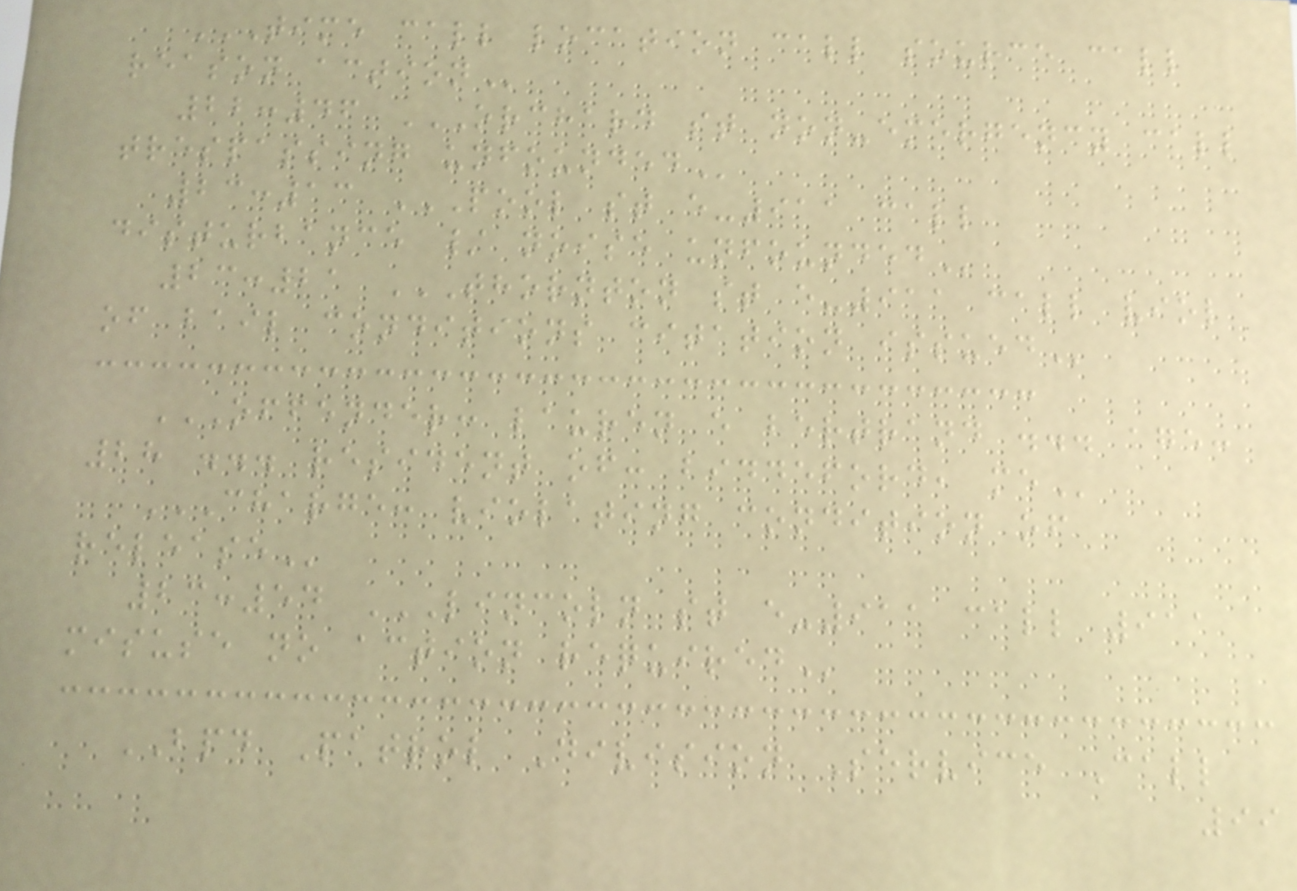TIME CALL LOCATION CALL SOURCE CALL
REASON ACTION
22:46 ORCHARD ST NON-EMERGENCY CALL
TRESPASSING UNFOUNDED
23:13 POOL ST E-911 CALL
DISTURBANCE / NOISE UNFOUNDED
23:21 THORNTON ST E-911 CALL VIOL
OF BAIL CONDITIONS CITATION ISSUED
OFFENDER: LAUREN E BERTRAND ... AGE:
28 ... RESIDENT OF: BIDDEFORD, ME
CHARGE: VIOLATING CONDITION OF
RELEASE
23:54 LINCOLN ST E-911 CALL 911
MISUSE NO ACTION REQUIRED
BPD Patrol Division Service Call
99
